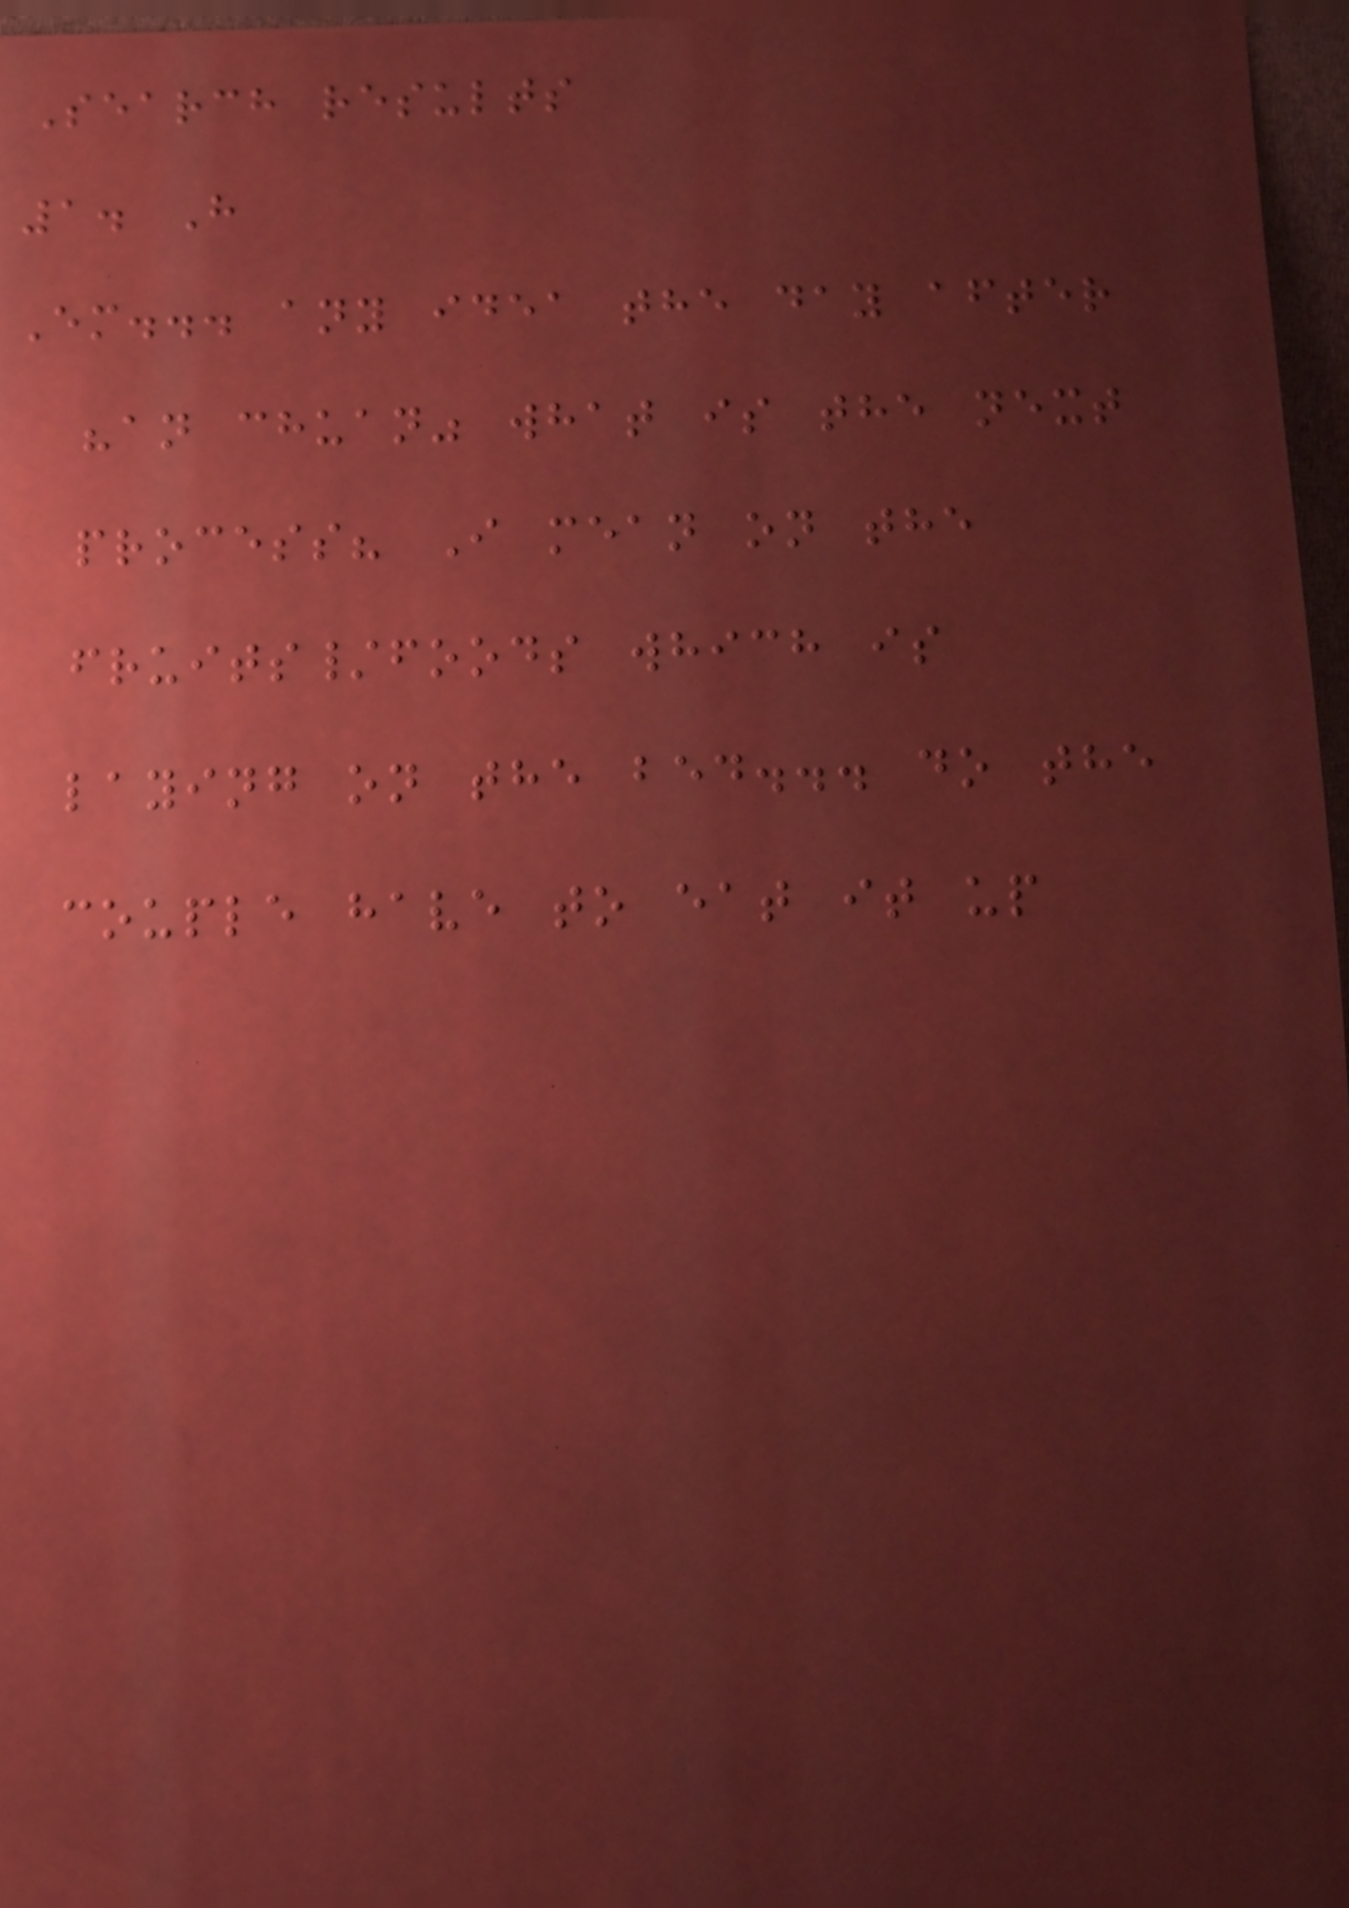Search results
1. H
Em... any idea the day after
"an chuan" what is the next
process? I mean on the
fruits/foods which is
laying on the bed... do the
couple have to eat it up
